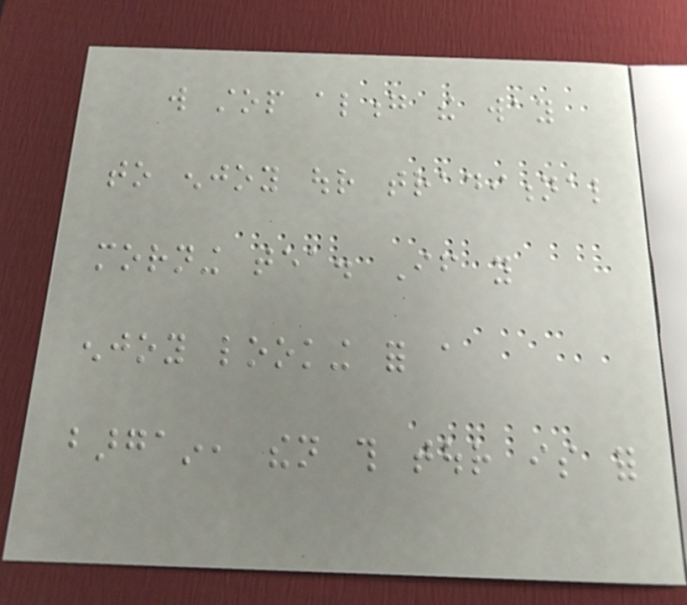will stop along the way
to enjoy our traditional
morning tea. If you
enjoy looking for a
bargain, then this tour is for
